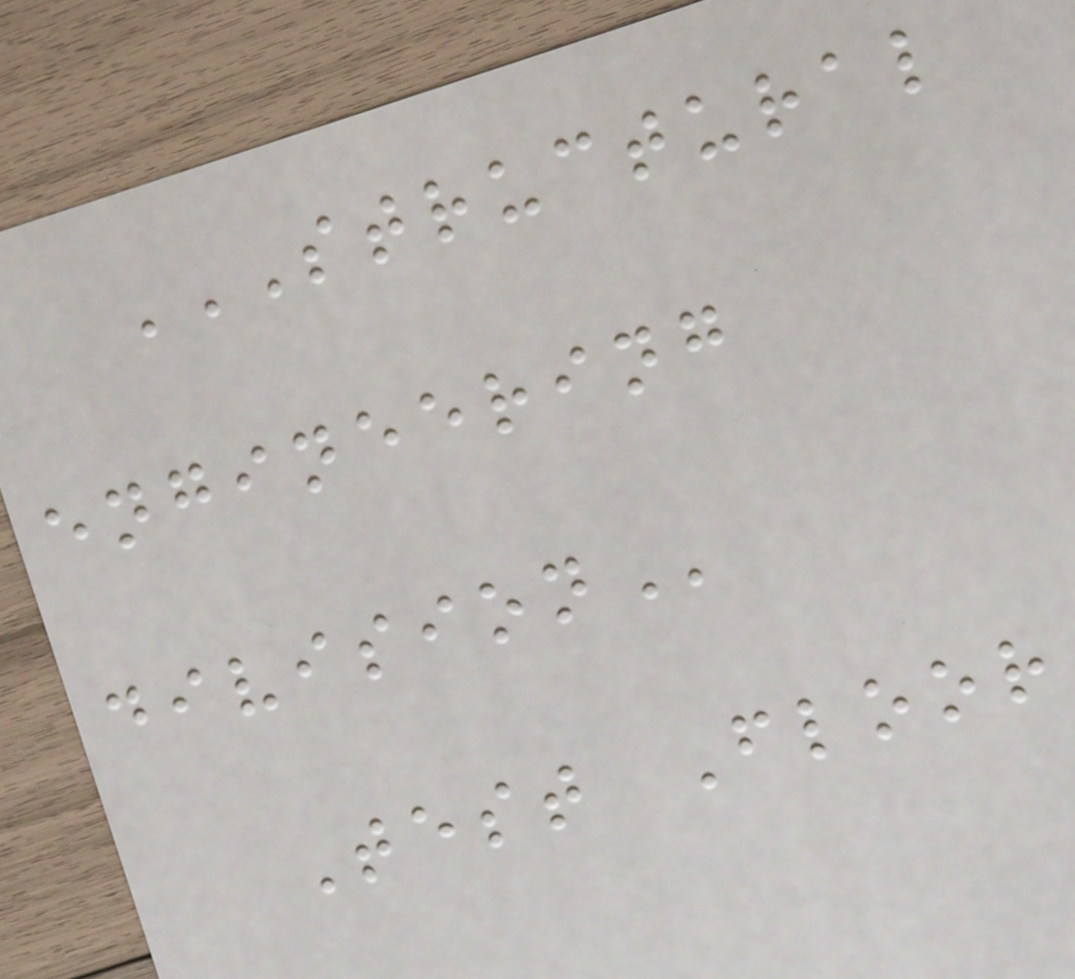STRUCTURAL
ENGINEERING
DIVISION
Test Floor
